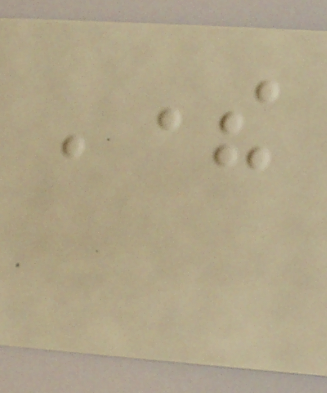There
